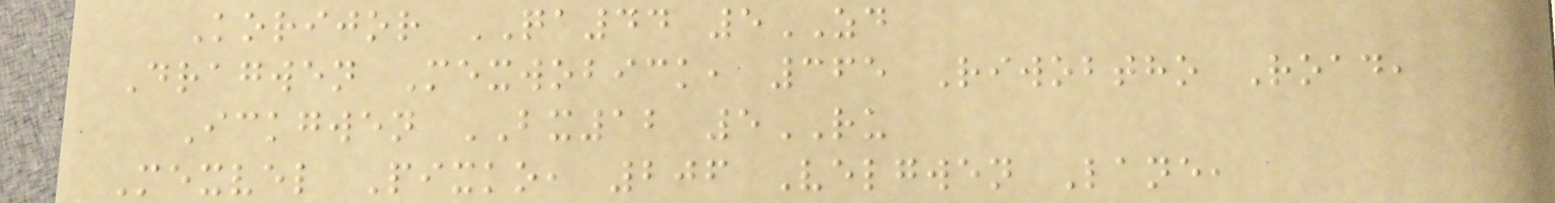Korijor QA44 5ZD
Dragwen Mexwobick, 365 Riwobtho Road,
Ickgwen BX12 5RU
Mexvel Pixko, 206 Velgwen Lane,
